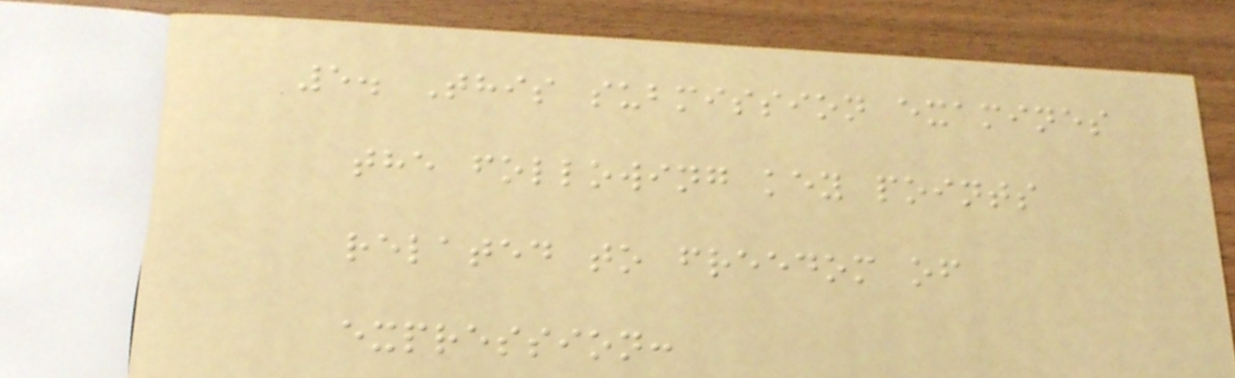5. This submission examines
the following key points
related to freedom of
expression:
